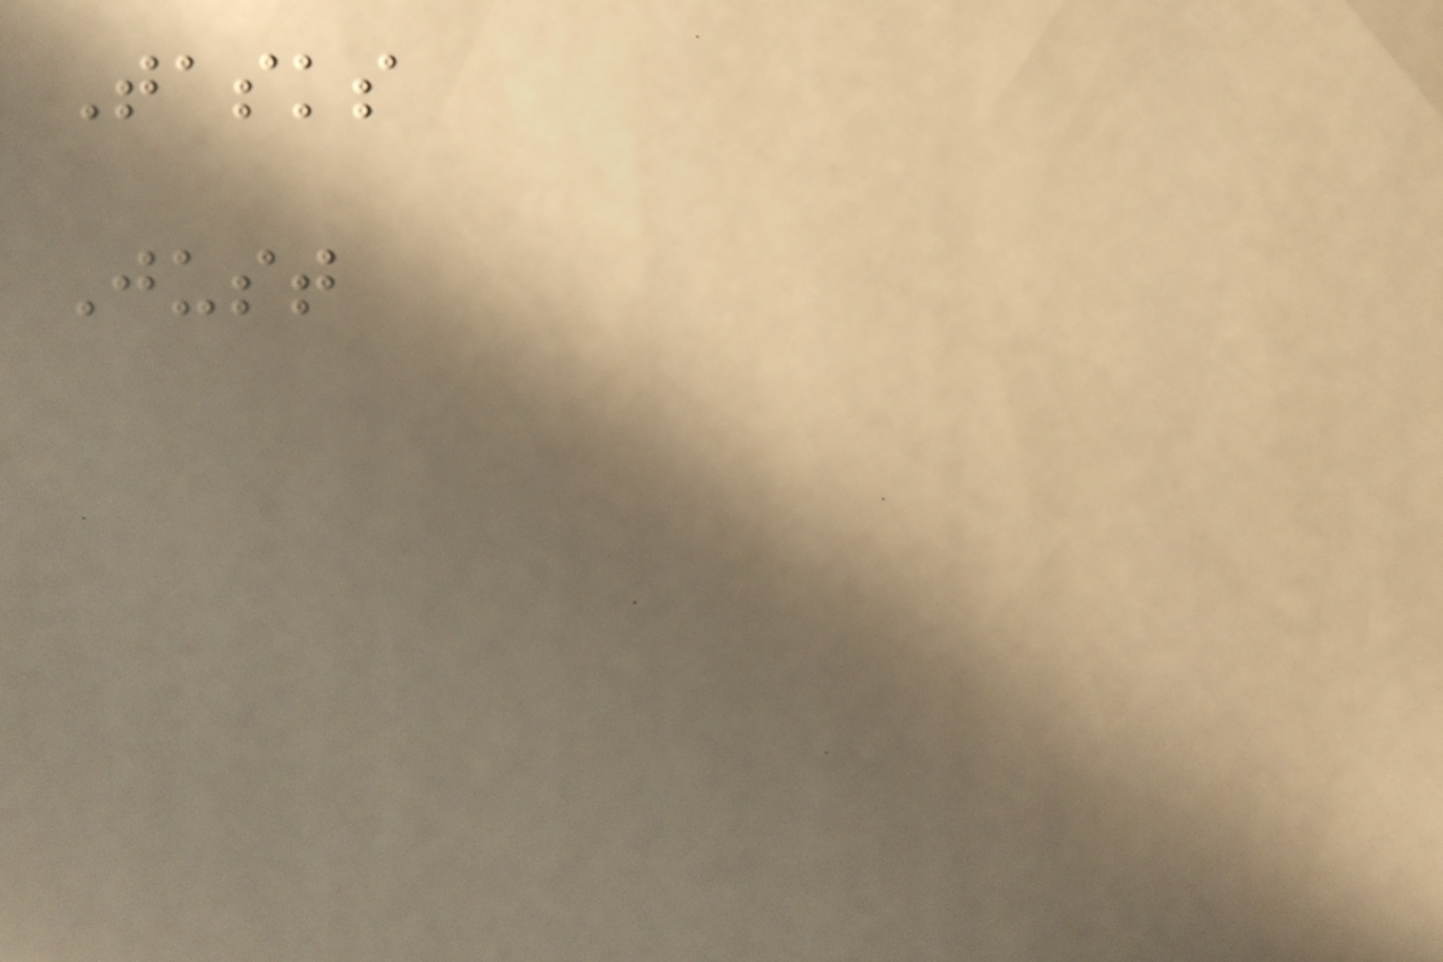Tasks
Just
